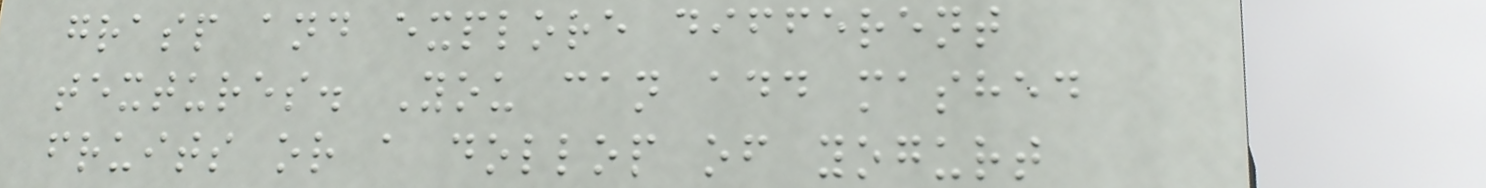grasp and explore different
textures. You can add mashed
fruits or a dollop of yogurt
